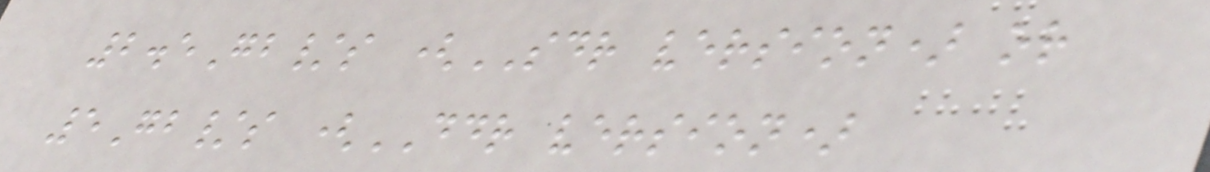2.5Gb/s (SDR version) or
5Gb/s (DDR version)
